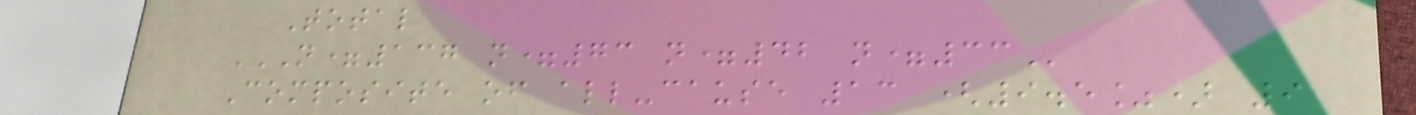Total
N=137 N=73 N=42 N=33
Composite of all-cause 13 (9.5%) 9
